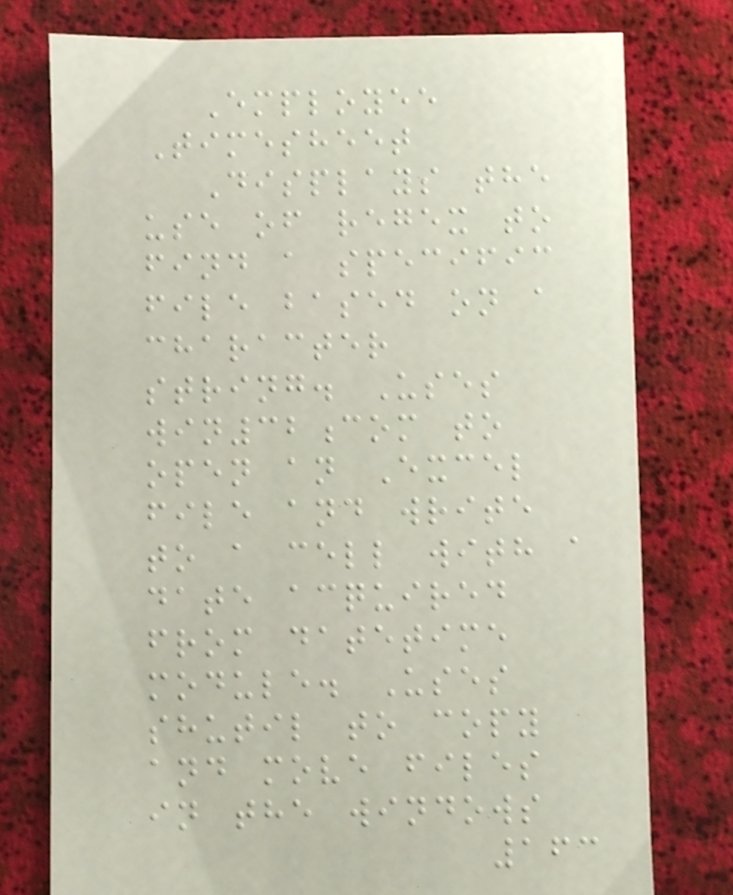Employee
Timesheet
Displays the
use of regex to
find a specific
file based on a
character
string. Uses
win32com to
open an Excel
file and write
to a cell with a
date acquired
from datetime
module. Uses
shutil to copy
and move files
in the windows
163
